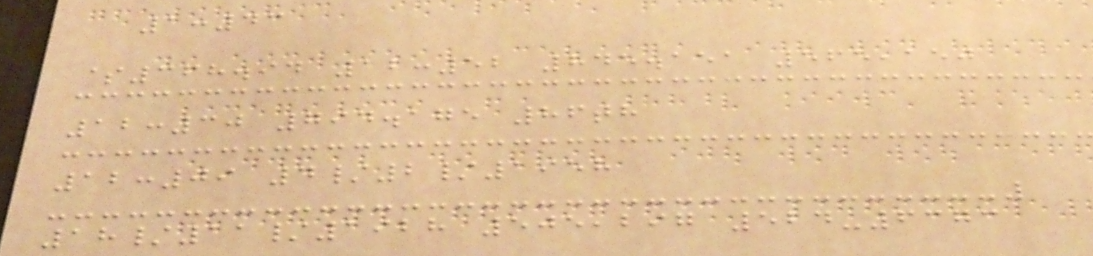1:43
$368.94 12:52 845.151 565,150
12:30 794.175 86th
12:09 4/2/1958
18/11/1928 505,297 524-6373
